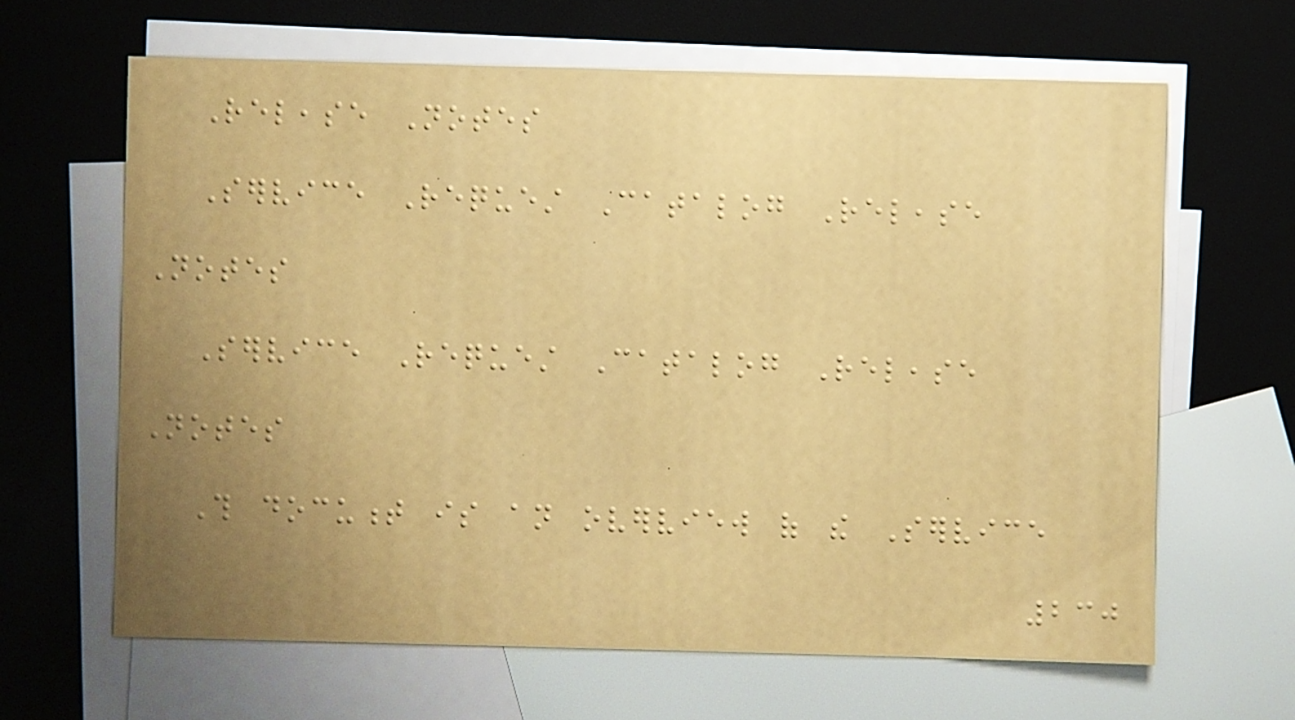Release Notes
Service Request Catalog Release
Notes
Service Request Catalog Release
Notes
This document is an overview of the Service
230
